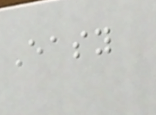Easy
